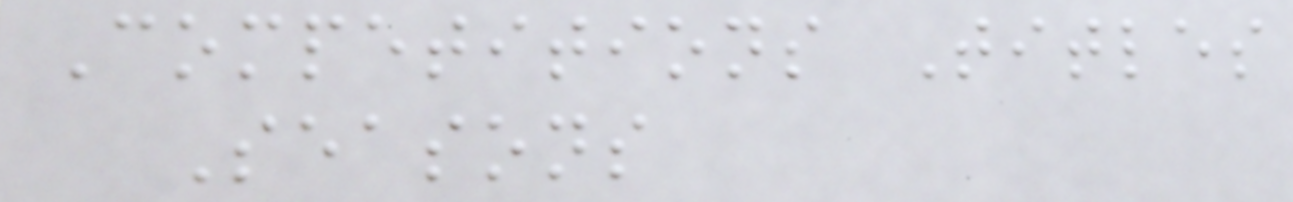Competitions Titles
Seasons
